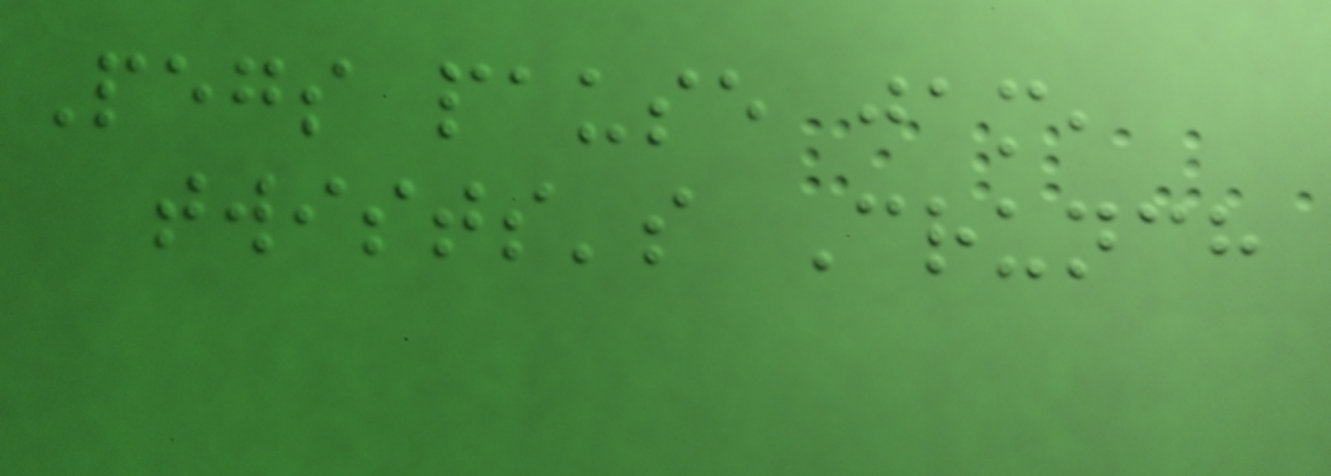Pegs pause jam,
twists's Crunch
